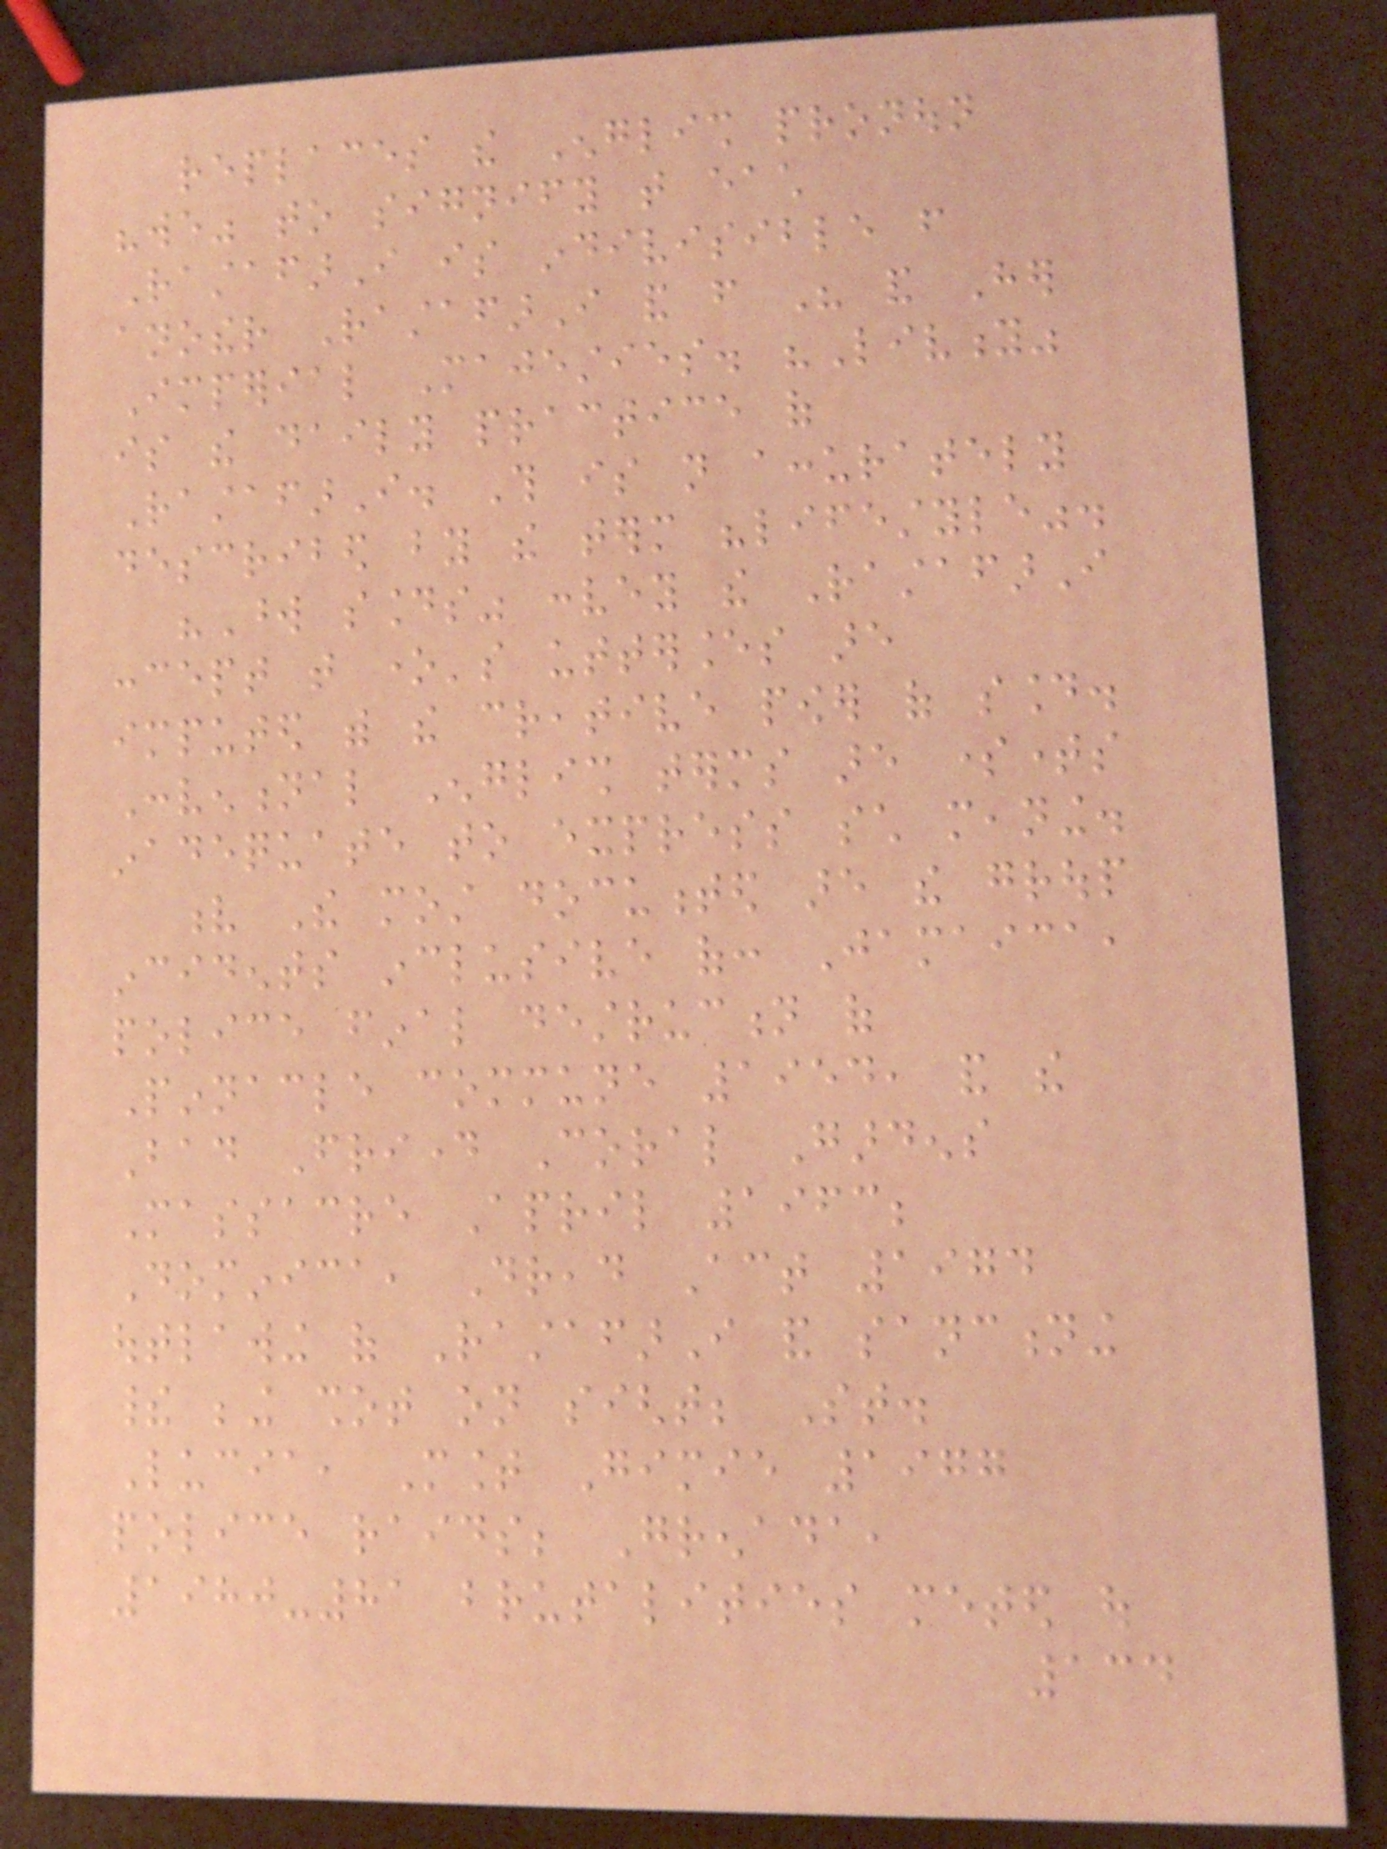replaces the English pronoun
"we" to signify that each
RastafarI is indivisible from
another RastafarI and from His and Her
Imperial Majesties. "Livity"
is the daily practice of
RastafarI. This is not accurately
described by the term "lifestyle".
"Word sounds" convey the RastafarI
concept that one's utterances are
imputed with the creative power of sound.
Conventional English terms are sometimes
inadequate to express such meaning.
v The most documented are the group
incidents inclusive of: Jamaica,
police final destruction of
Pinnacle commune 1954, and the
Bad Friday Coral Gardens
Massacre April 1963;
Dominica, Dread Act 1974
outlawing of RastafarI and sanctioning
their being shot on sight; St.
Lucia, Mount Gimie 1977
police raids; Grenada,
1980-81 brutalities meted out
134
